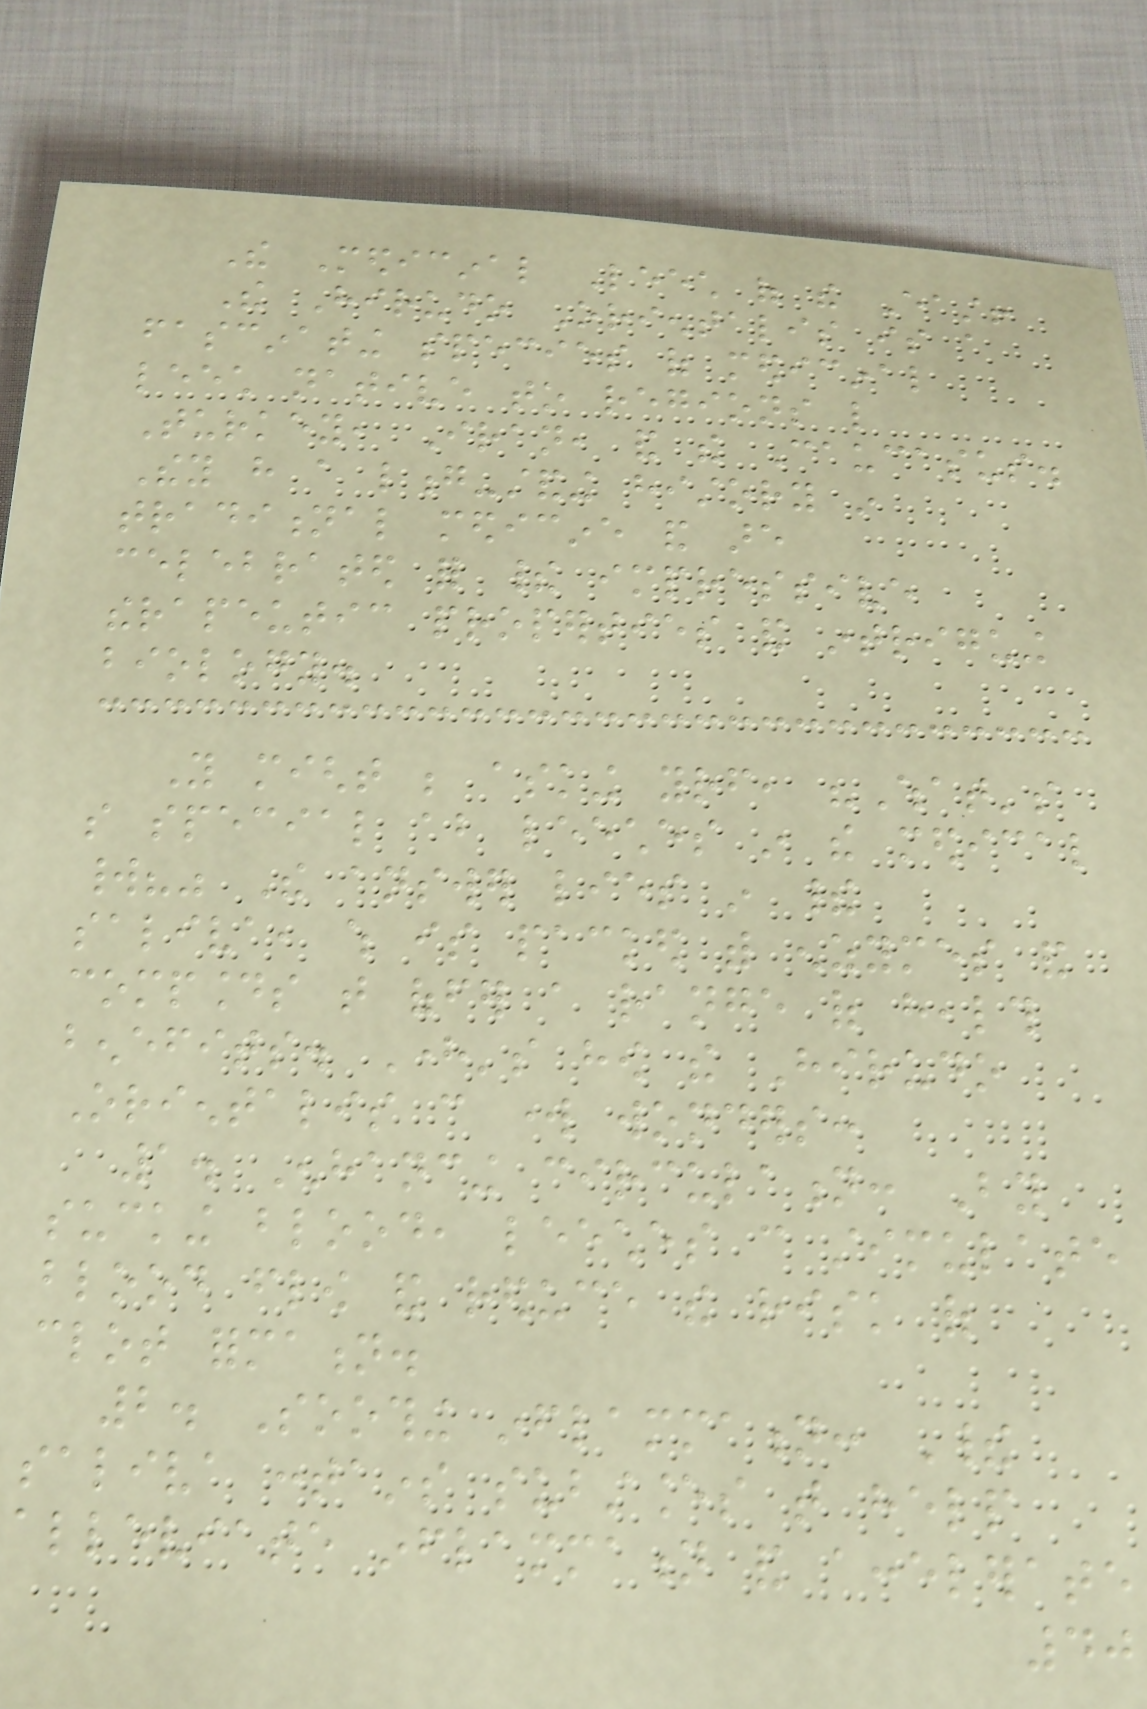The Medicinal Leech of the East!
The Hirudo Orientalis is a
fascinating species of medicinal
leech native to regions like
Turkey, Iran, and the Caucasus.
They have a long-standing history in
traditional medicine and are
celebrated for their impressive
therapeutic properties and intriguing
biology.
You might be asking yourself, "What's
so special about leeches in the medical
world?" The answer lies in their
saliva, which is packed with enzymes and
compounds that offer a range of health
benefits. Here's how the Hirudo
Orientalis can work wonders:
1. Enhancing circulation: By
sucking blood, leeches can stimulate
blood flow and reduce the risk of
clot formation.
2. Soothing inflammation: Their
saliva contains substances that help
alleviate inflammation and accelerate
40
